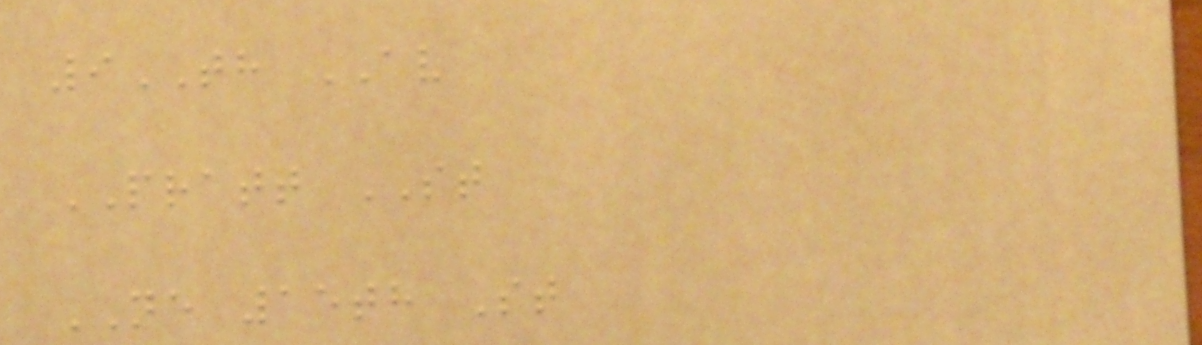9TH AV
PRATT ST
NE 15th St
